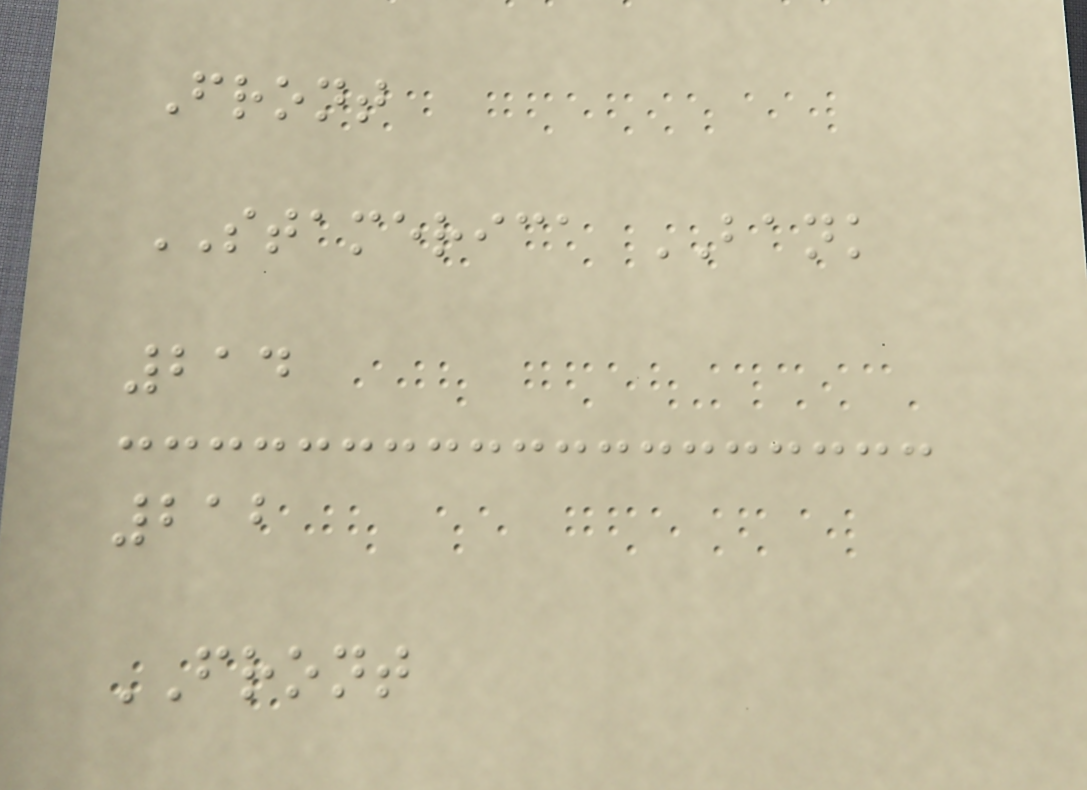Front
STAMERICA BANK
214
212
FRONT
